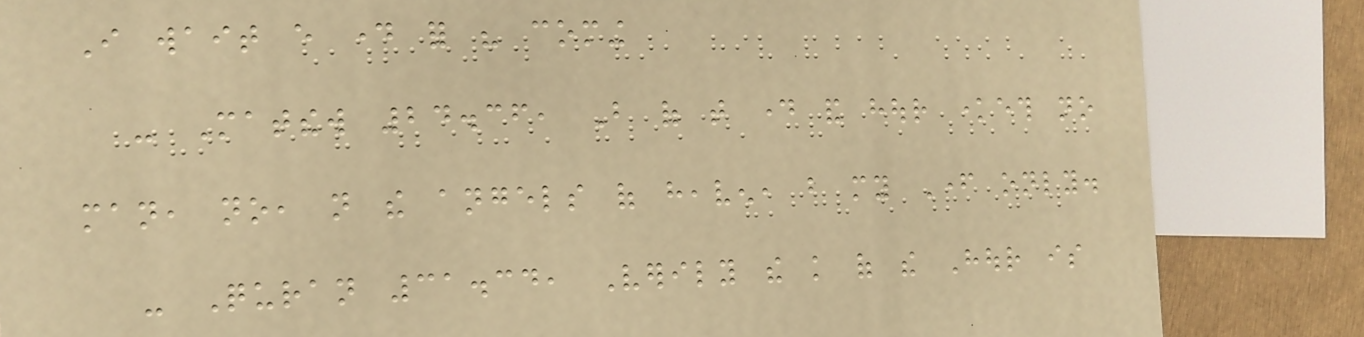I wait every day for his coming
- Matthew 24.36, But of that day and hour knoweth no
man, no, not the angels of heaven, but my Father only.
- Quran 31.34, Verily the knowledge of the Hour is
